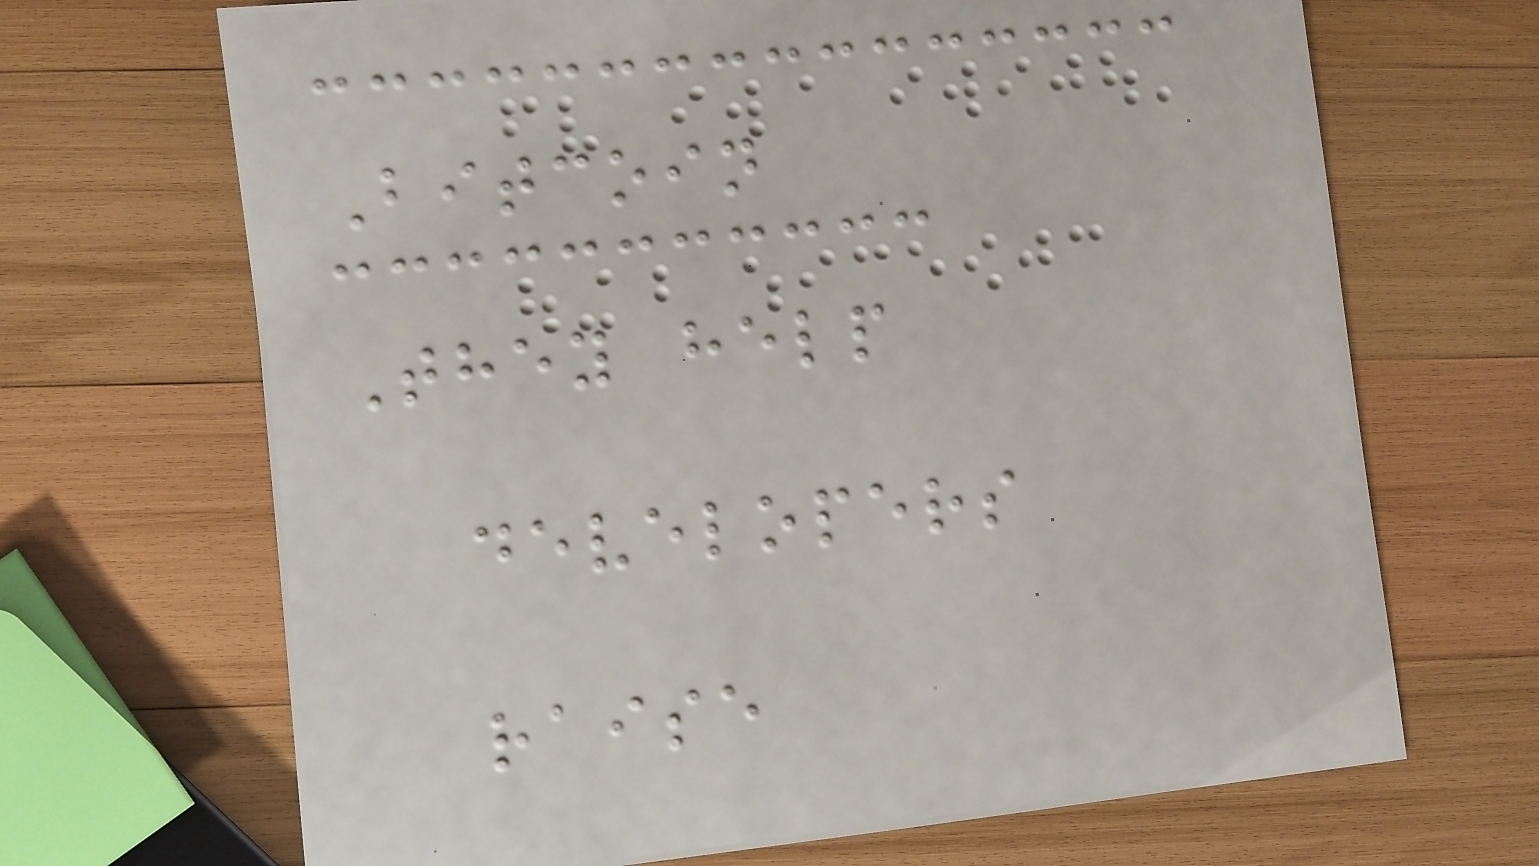Bitcoin
They help
developers
raise
